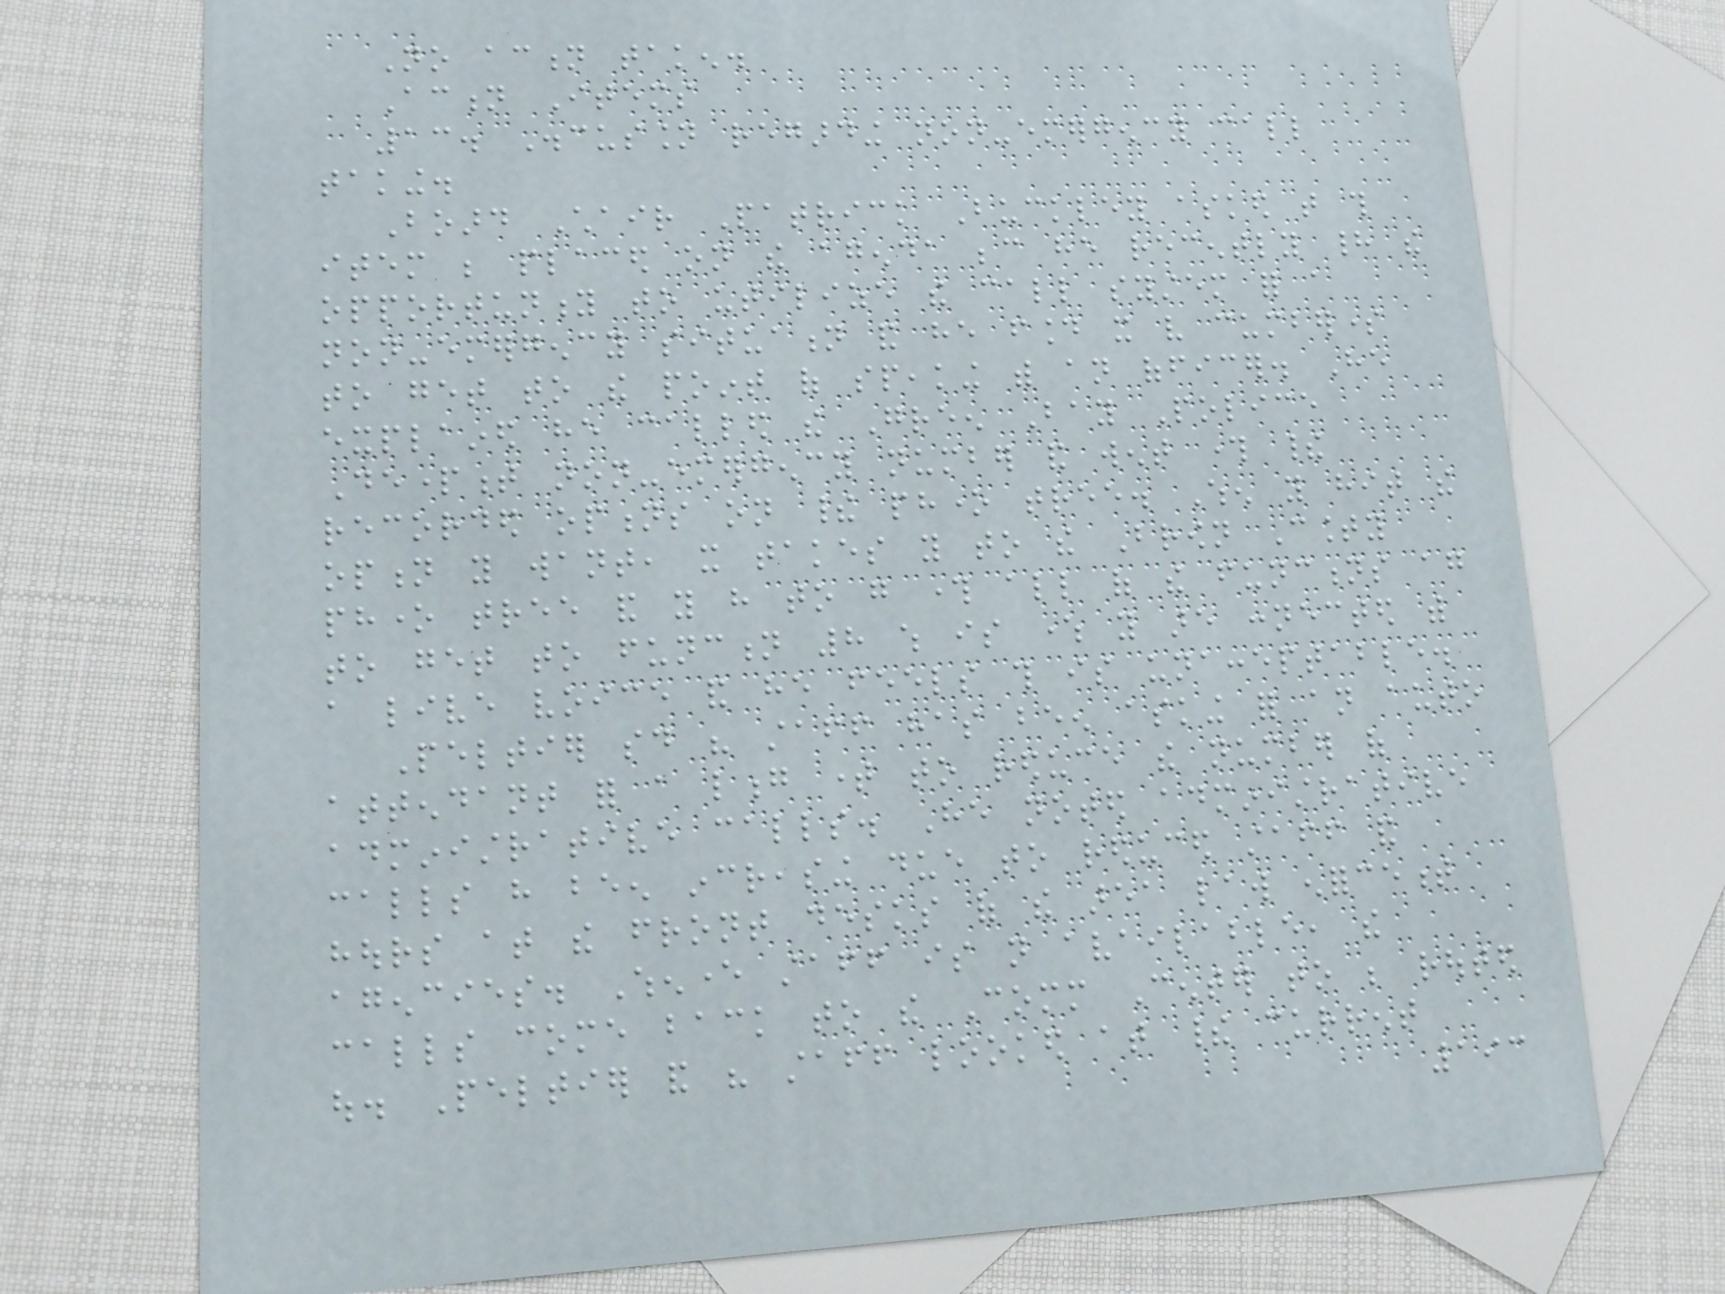No action taken.
Action Items
13. Discussion regarding non-emergency call
taking.
Board Chair Patrick Buckley asked that this
item be placed on the agenda because he recently had the
opportunity to utilize the call system for a
non-emergency situation and he found it very cumbersome
to get to the point of speaking with an officer. He
explained he called the Green Bay Police
Department non-emergency number and went through their
recorded options on their phone tree. When you hit the
option you want, it takes you to the Brown County
phone tree and you have to go through all of the functions again
to get to function 8 which is where you are connected with
a live voice and he feels this is unacceptable.
Peltier said his staff has been asking for an auto
attendant for a long time to reduce the number of
administrative calls. He noted administrative
calls have been increasing due to reduced staff and
hours at the front desks of the area law enforcement
agencies. Whenever staff is not available, the
calls come back to the Comm Center to be routed
out. Peltier and his staff looked at their current
193
